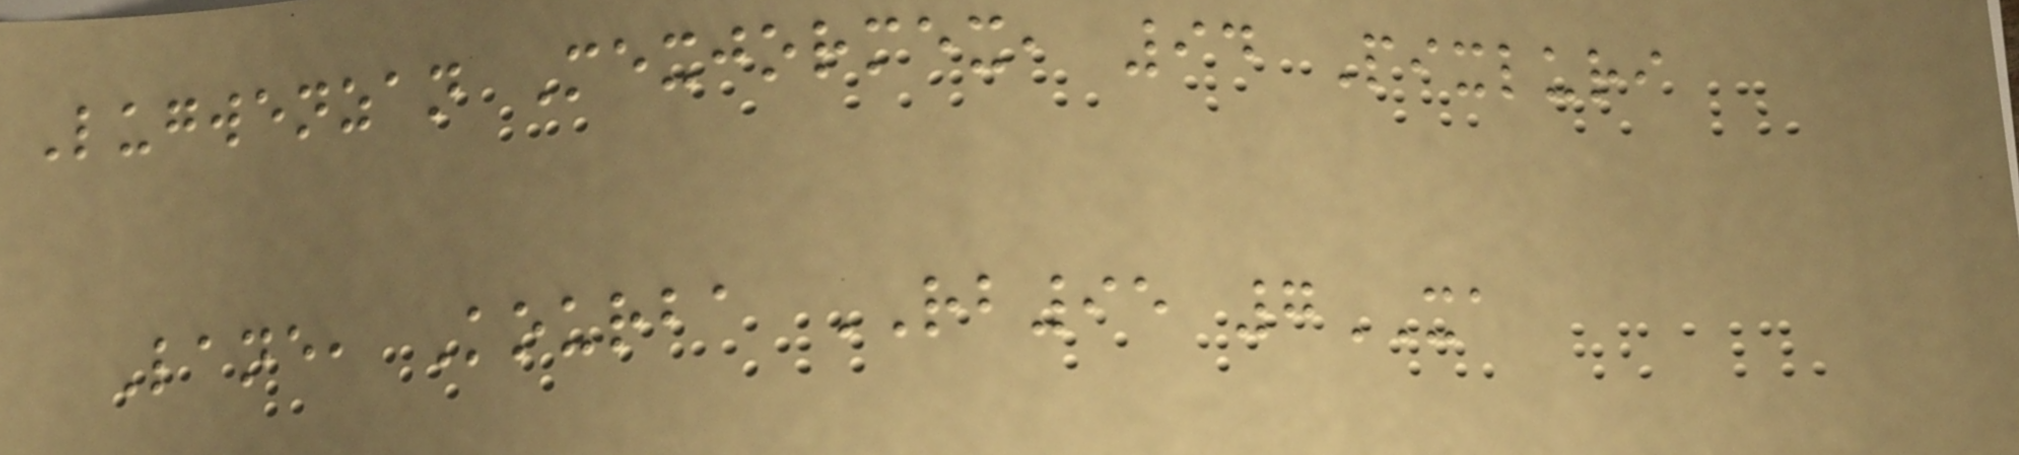Lugwenzan Mexjormex, 94 Pixluri
Lane, Kourba RB95 7XA
